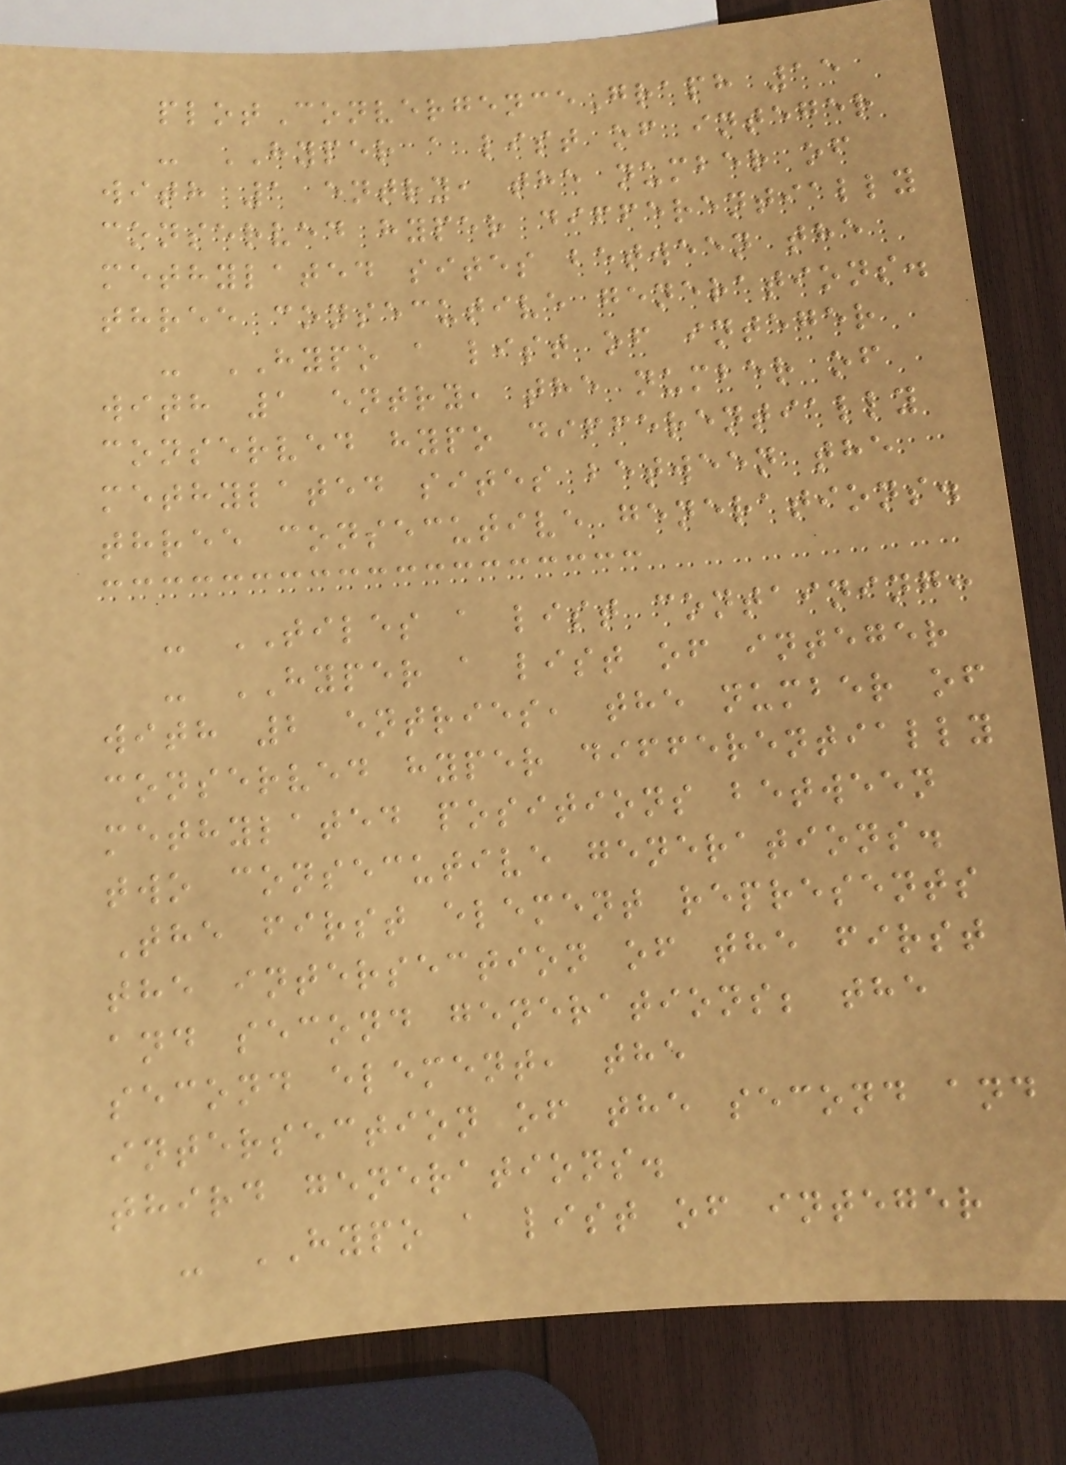plotConvergenceGraph 15
- HYPER a list of integer
with 1 entry, the number of
conserved hyper differentially
methylated sites between the
three consecutive generations.
- HYPO a list of integer
with 1 entry, the number of
conserved hypo differentially
methylated sites between the
three consecutive generations.
- TILES a list containing:
- HYPER a list of integer
with 2 entries, the number of
conserved hyper differentially
methylated positions between
two consecutive generations.
The first element represents
the intersection of the first
and second generations; the
second element, the
intersection of the second and
third generations.
- HYPO a list of integer
